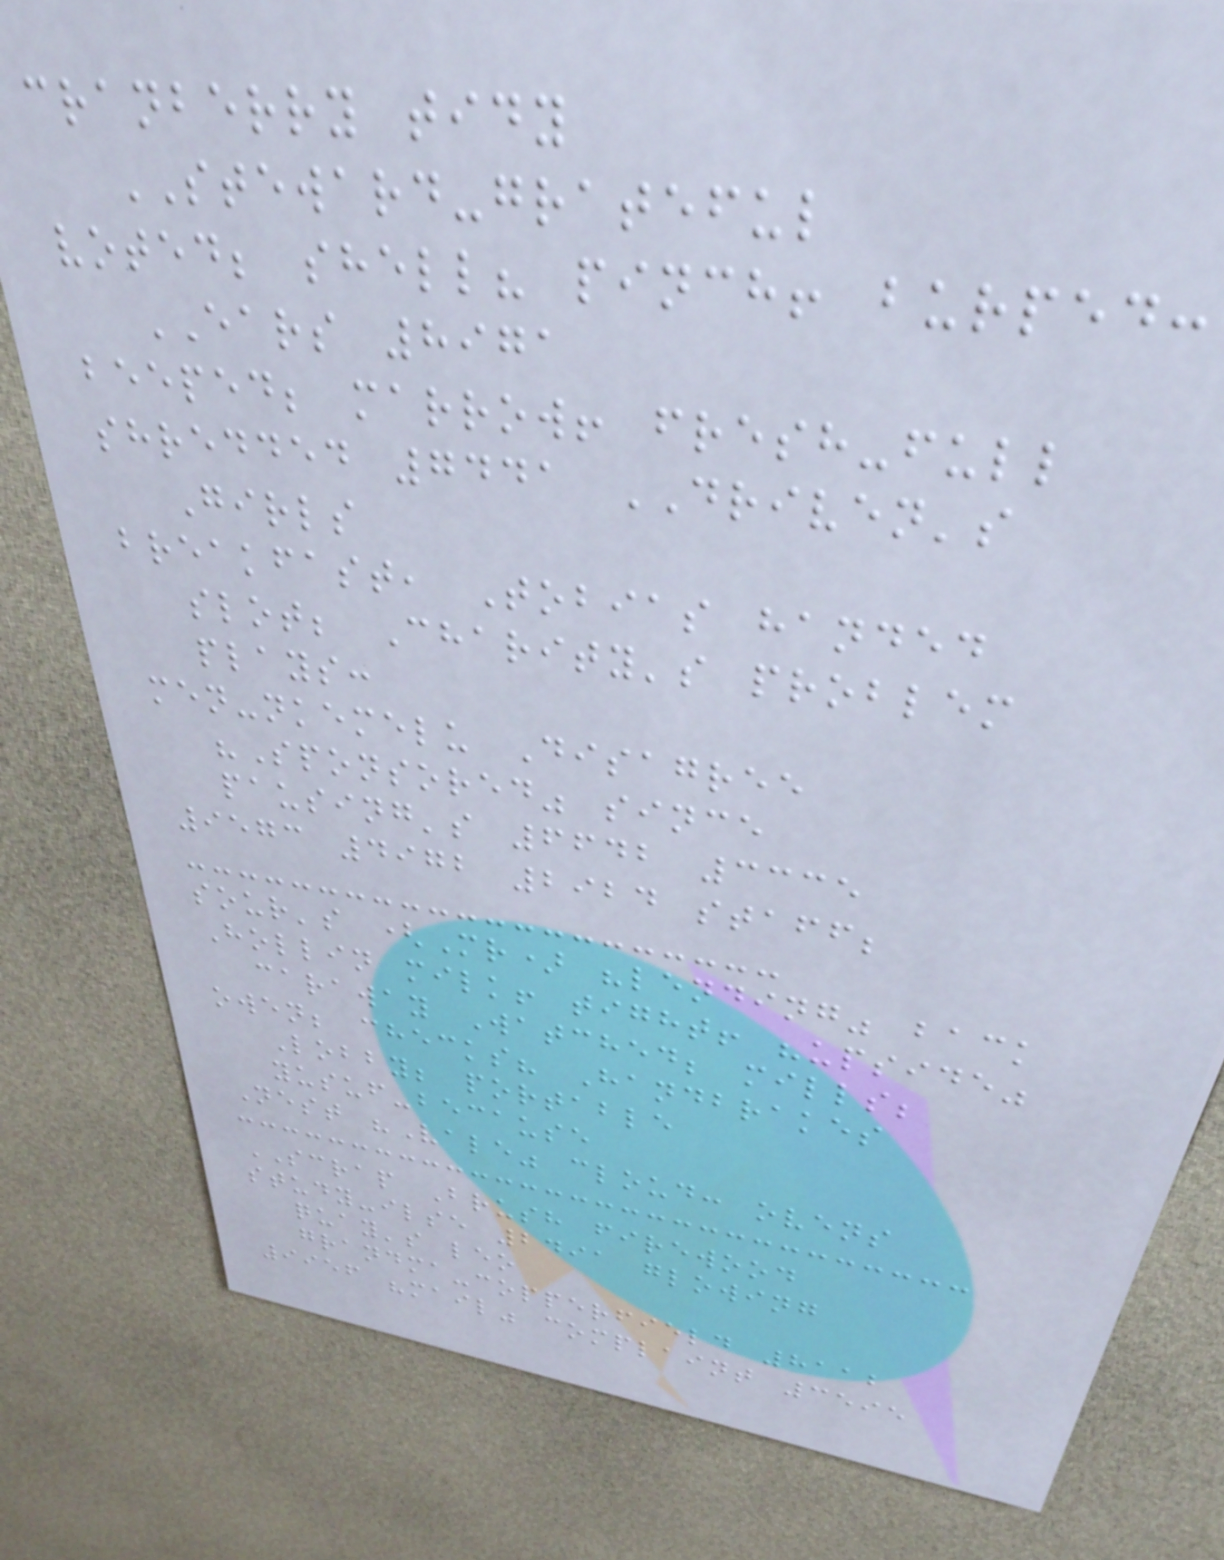cranberry tidy
STEWARD-grateful
voted; shell? pinch! burped:
EARS 8971
beeped; marrow! fresh-full
shredded 7441 DRIVEN's
Girls
breakfast, Tobias handed
slot; Charity's problem
plays:
men-nkemelu Disagree
"Sponsored" since
pausing's 6642 3335
9573 4972 2924 staff;
sour's (Mr) "lending" back
Hollin milk! tight! "upside"
caraway Watched; mills;
owen; checks? Handbrakes
Lobby; portable
yusuf-because
Nest "Vale" cloud: ovens
SCRAP Brush firewood
study-ilse 2491 glowing
quay's leo
grandma-copperfield 8112
9956 "mail" complaint 3595
